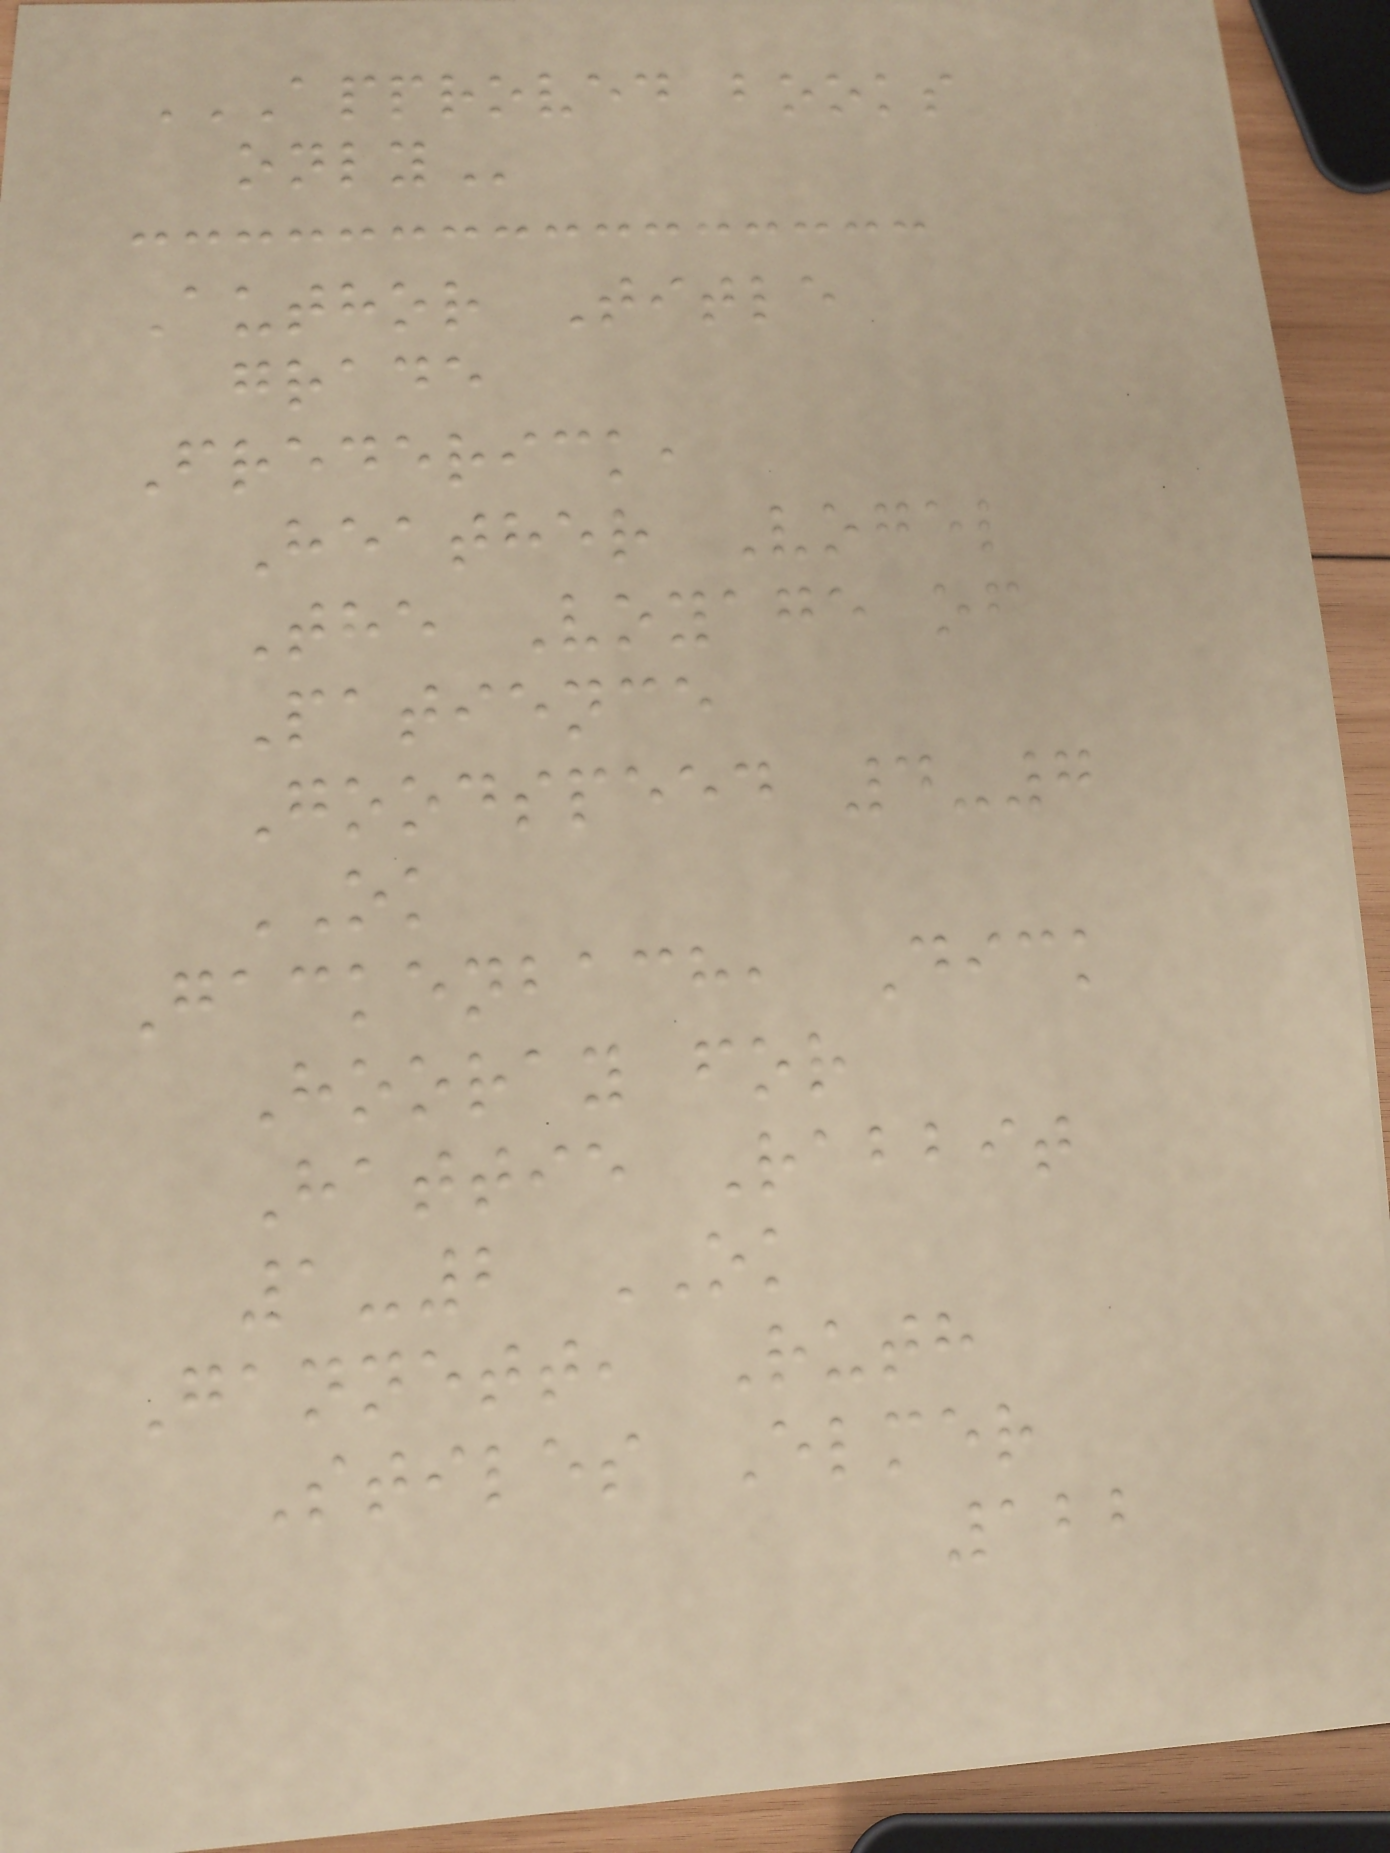APPROVED BOOKS
ONLY
Author Title
grade
Frederick,
Heather Vogel
The Voyage of
Patience
Goodspeed 4-7
OK
Gackenbach, Dick
Hooray for
Hattie Rabbit
1-2 OK
Gannett, Ruth
Stiles Elmer
122
